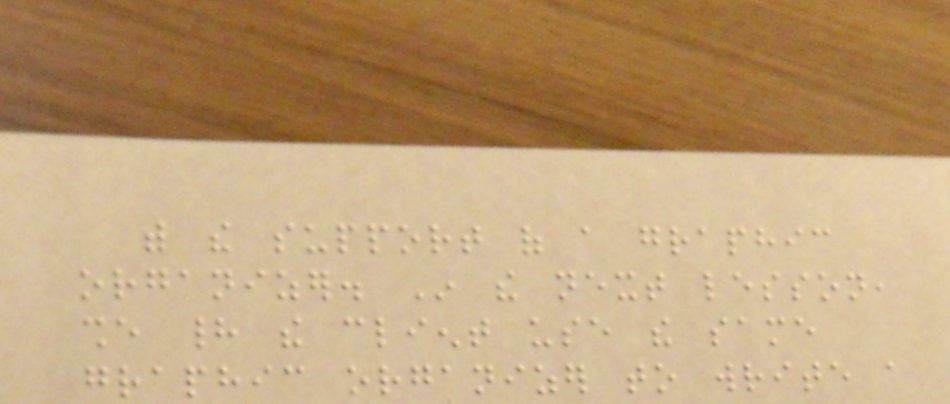with the support of a graphic
organizer. In the next lesson,
she had the client use the same
graphic organizer to write a
